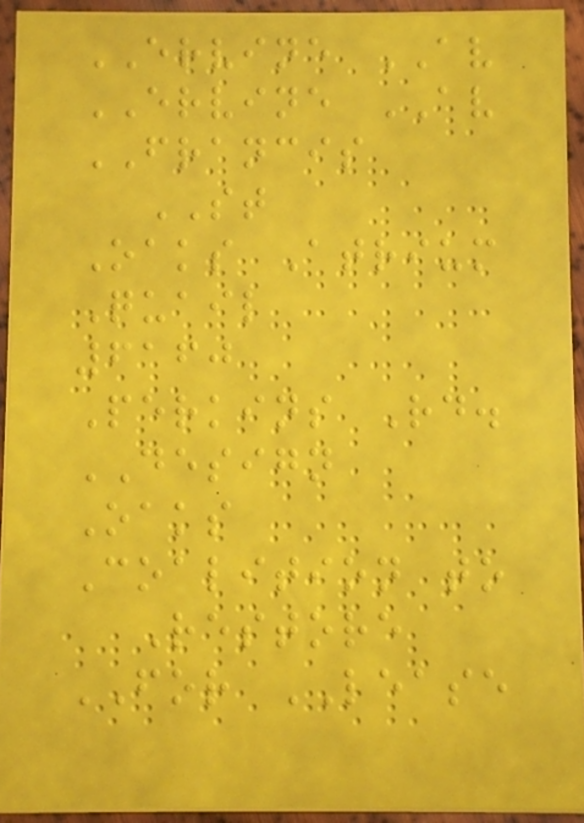ERVINE AV
ERVINE AV
FRANCIS
ST
Oaks Atrium
Quail
6160
Perkins Rd.
DESIGN
Oaks
Coalition to
Restore
FOR LEASE
